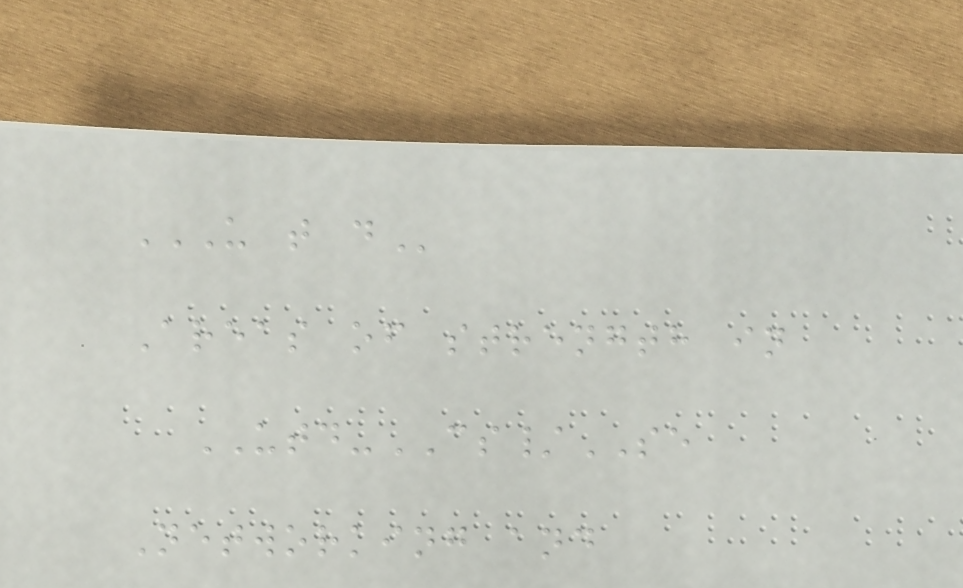U T D
Areas of strength in
UTD-CS/SE
Networking and
